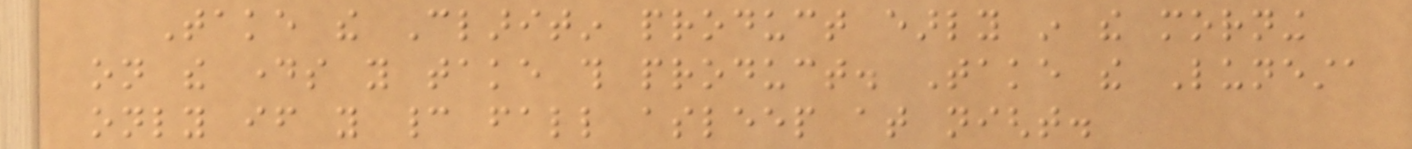Take the Claritin product early in the morning
on the days you take this product. Take the Lunesta
only if you cannot fall asleep at night.
